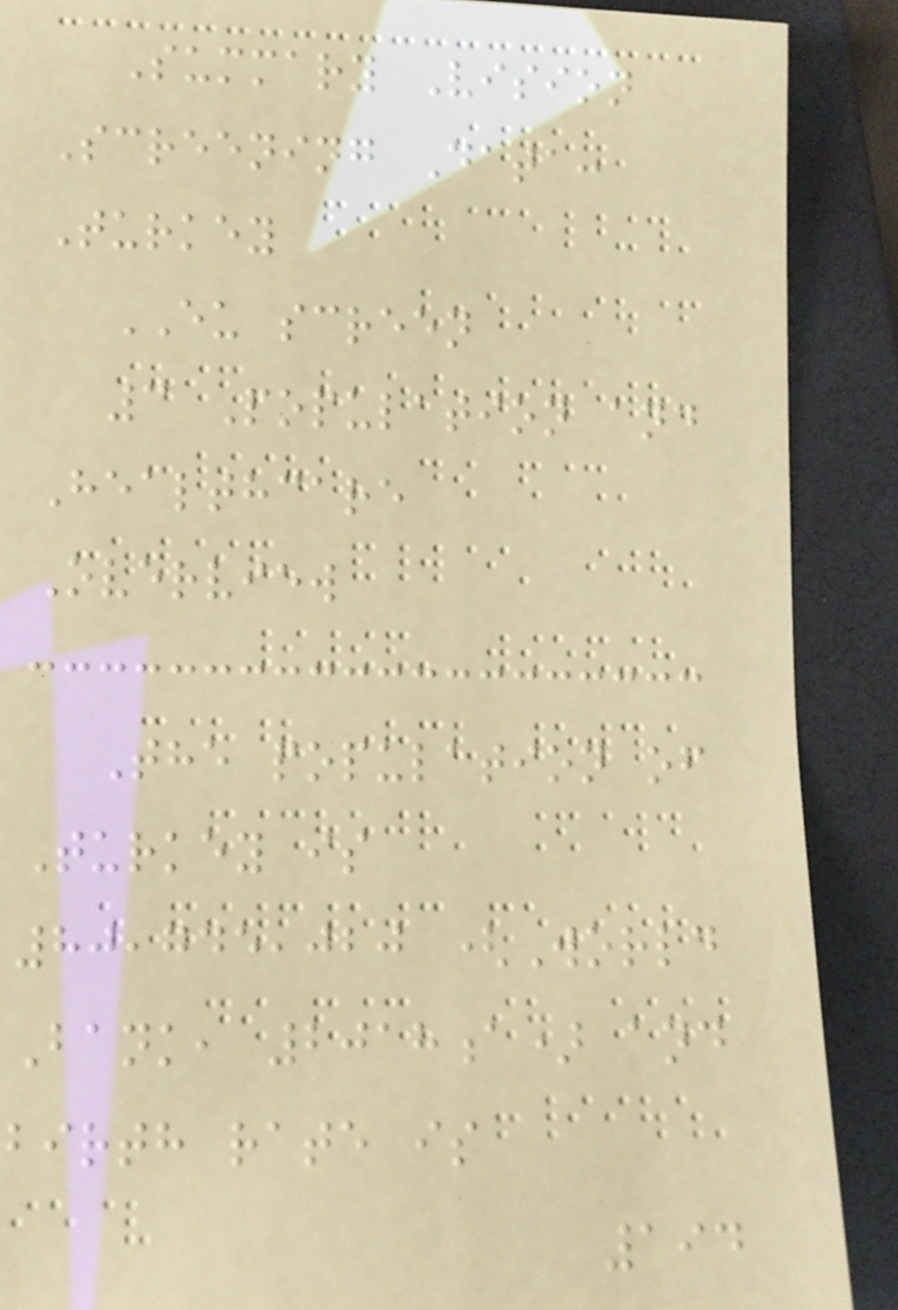Summary Vision
Screening Data:
Turkey
EU screen
3 Population and
Healthcare
Overview
The population of
Turkey is
80,745,020 (World
Bank, 2018a) and
birth rate is
194
